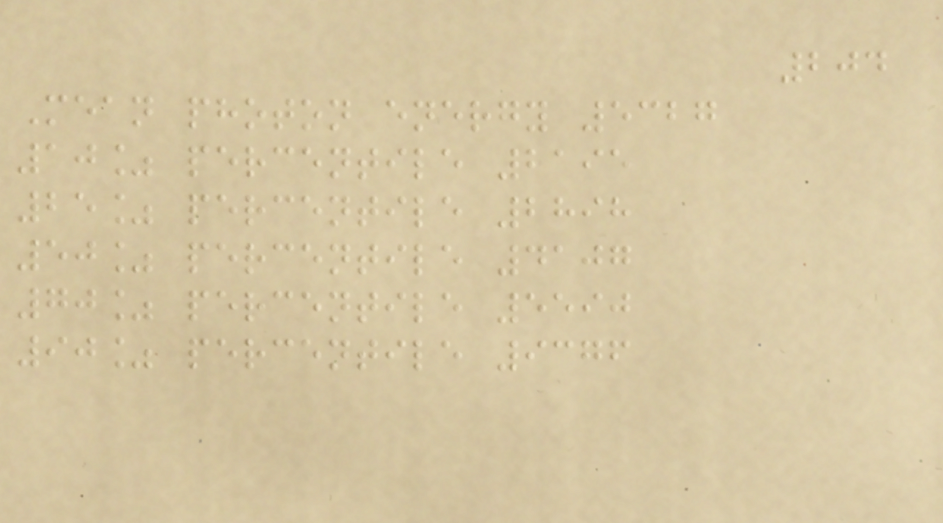204
Mean photon energy 5327
10% percentile 2195
25% percentile 2898
50% percentile 4107
70% percentile 5590
90% percentile 9376
